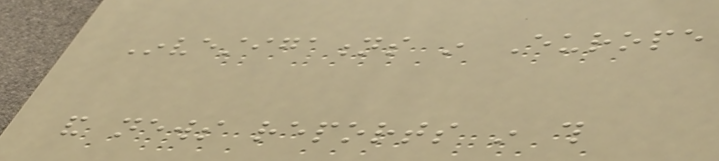Investigations in Europe
and news reports in this
